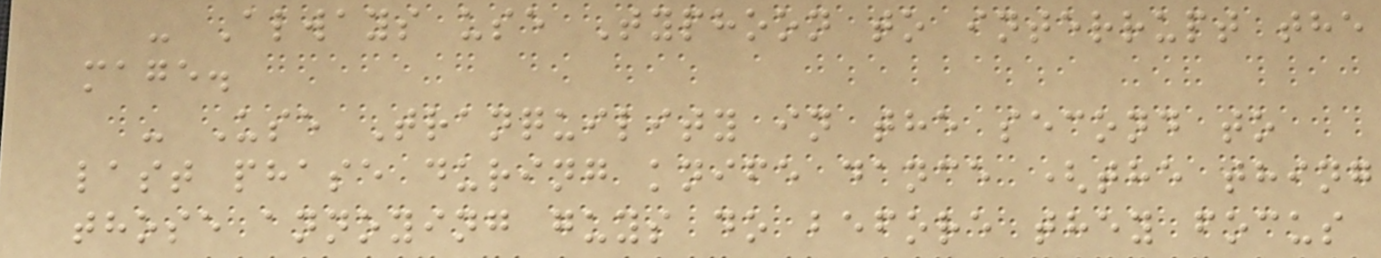- Always use Typhoon to interrupt the
mage.
- Use Tranquility in the second to
last phase during knife dance (the thing
those annoying guys do before they focus
